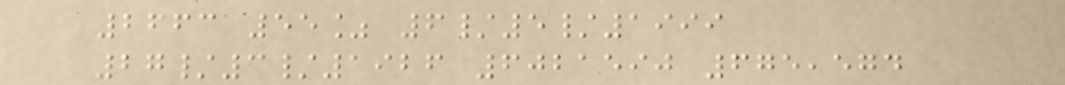2663 55% 6/5/1999
27/3/1926 6021590 675,574
